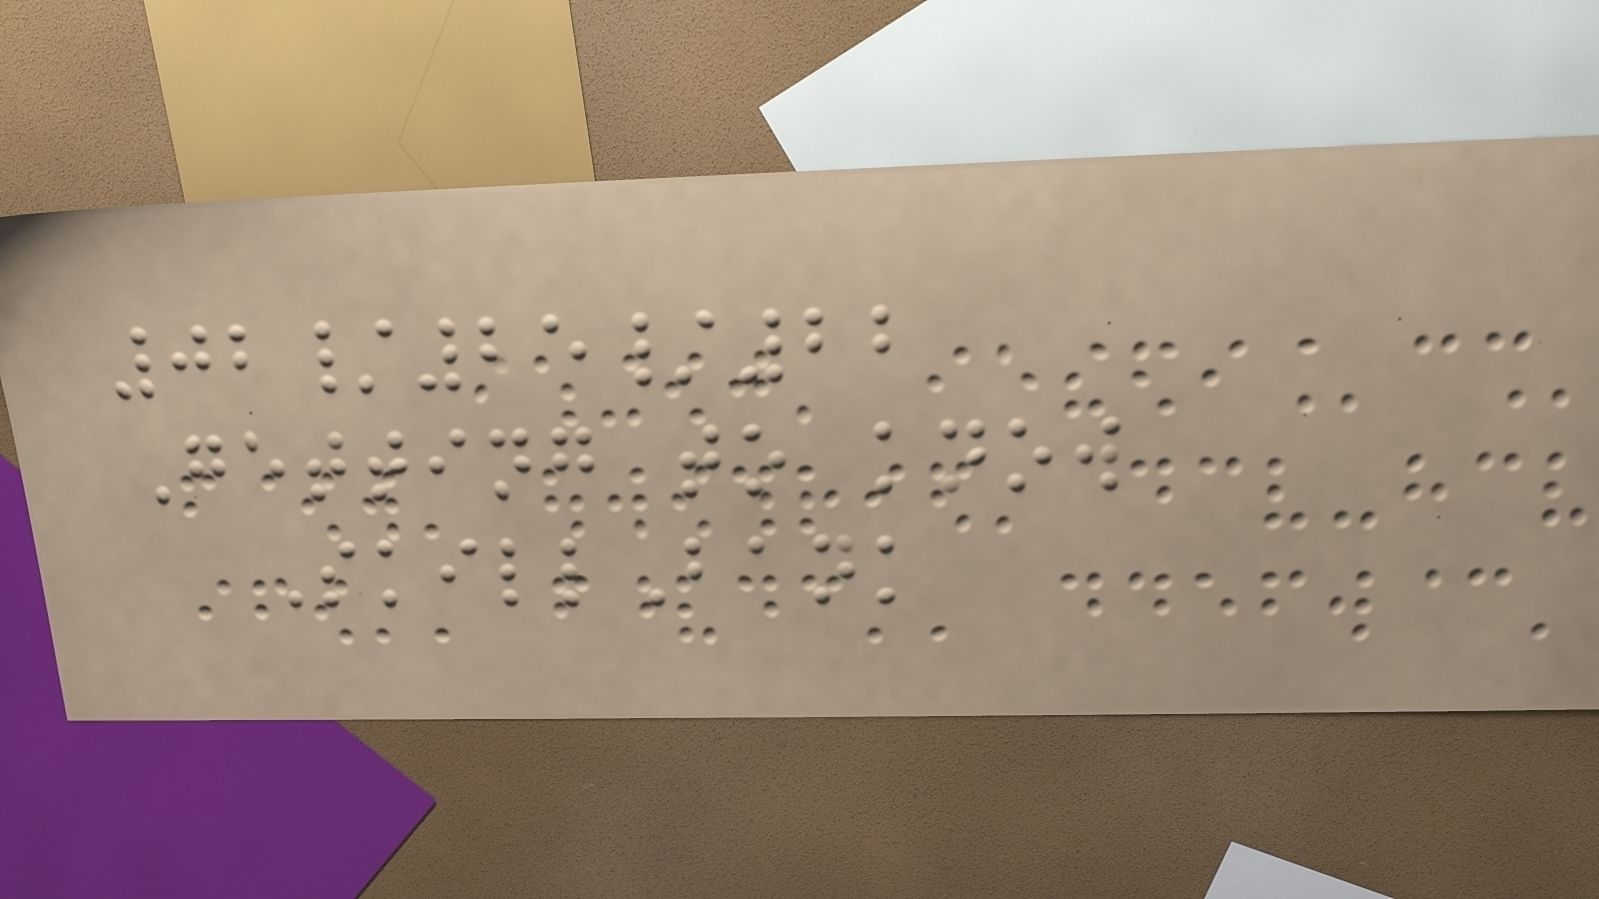02/25/22
Getting to know
SkillBank
